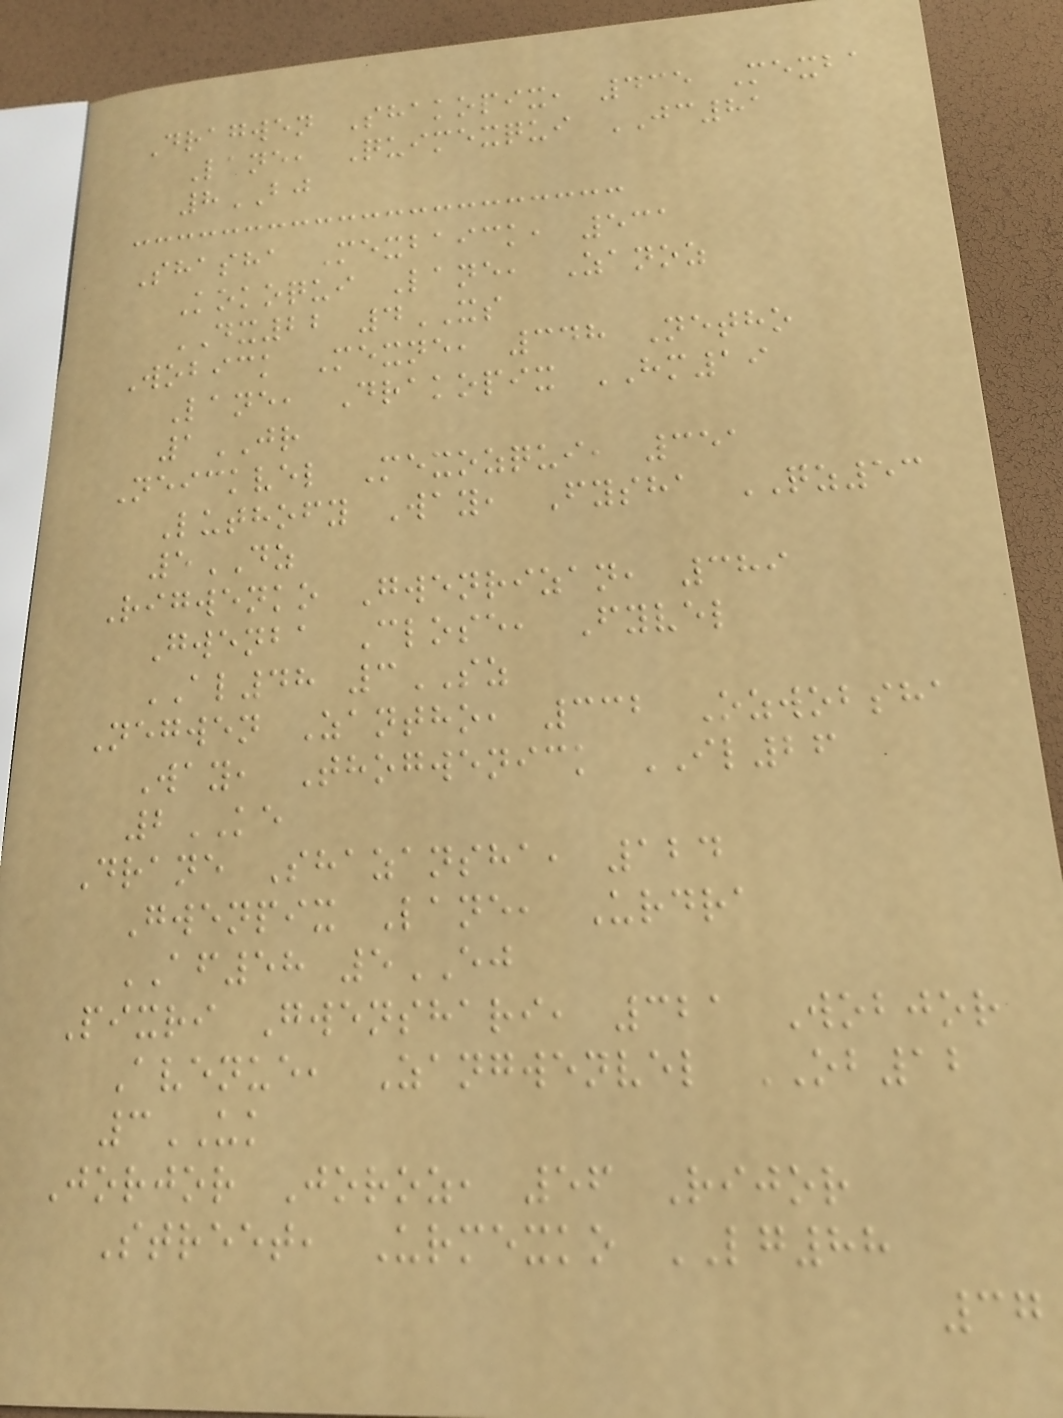Dragwen Shakopix, 435 Mexba
Lane, Quimexqui JC81
8BJ
Shasha Mexbaick, 531
Kokoqui Lane, Zanoz
DX22 4XS
Wobick Mexne, 348 Netho
Lane, Drakopix HM19
1JR
Neickvel Mexozqui, 351
Luthofy Way, Fysha QZ53
5DZ
Rigwenko Gwenrizan, 389
Gwenba Close, Fyvel
AL48 3SZ
Negwen Zantho, 332 Ozwobsha
Way, Thogwenick IL26
2KE
Drane Shazansha, 124
Gwenpix Lane, Urdra
AF58 5EJ
Pixri Gwenshari, 321 Wobjor
Avenue, Zangwenvel OB12
3UK
Jorjor Joroz, 56 Rijor
Street, Urmexko LG88
37
